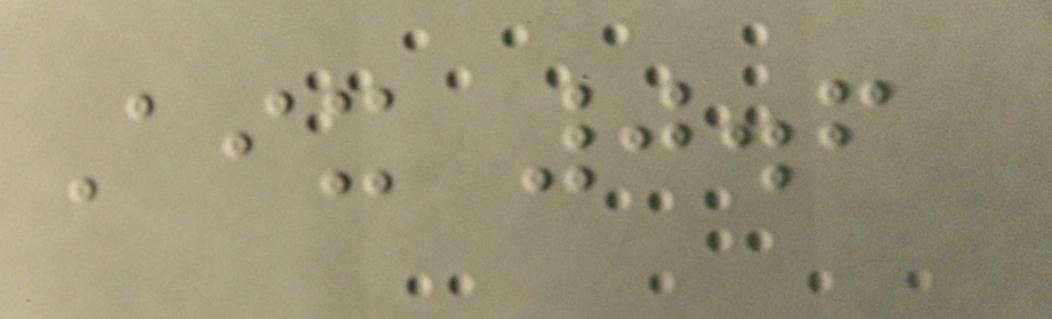Aix 0.6
